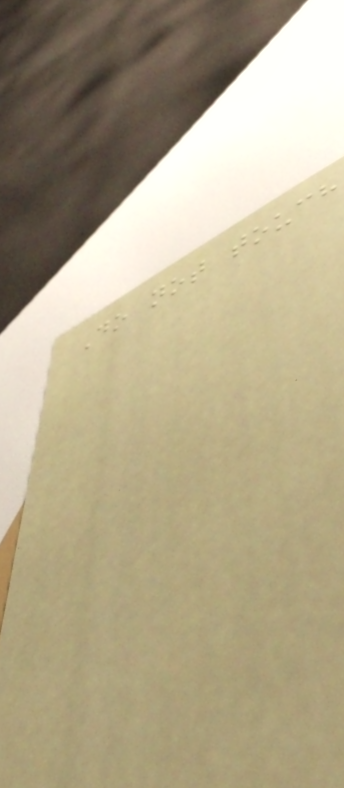Do not touch
